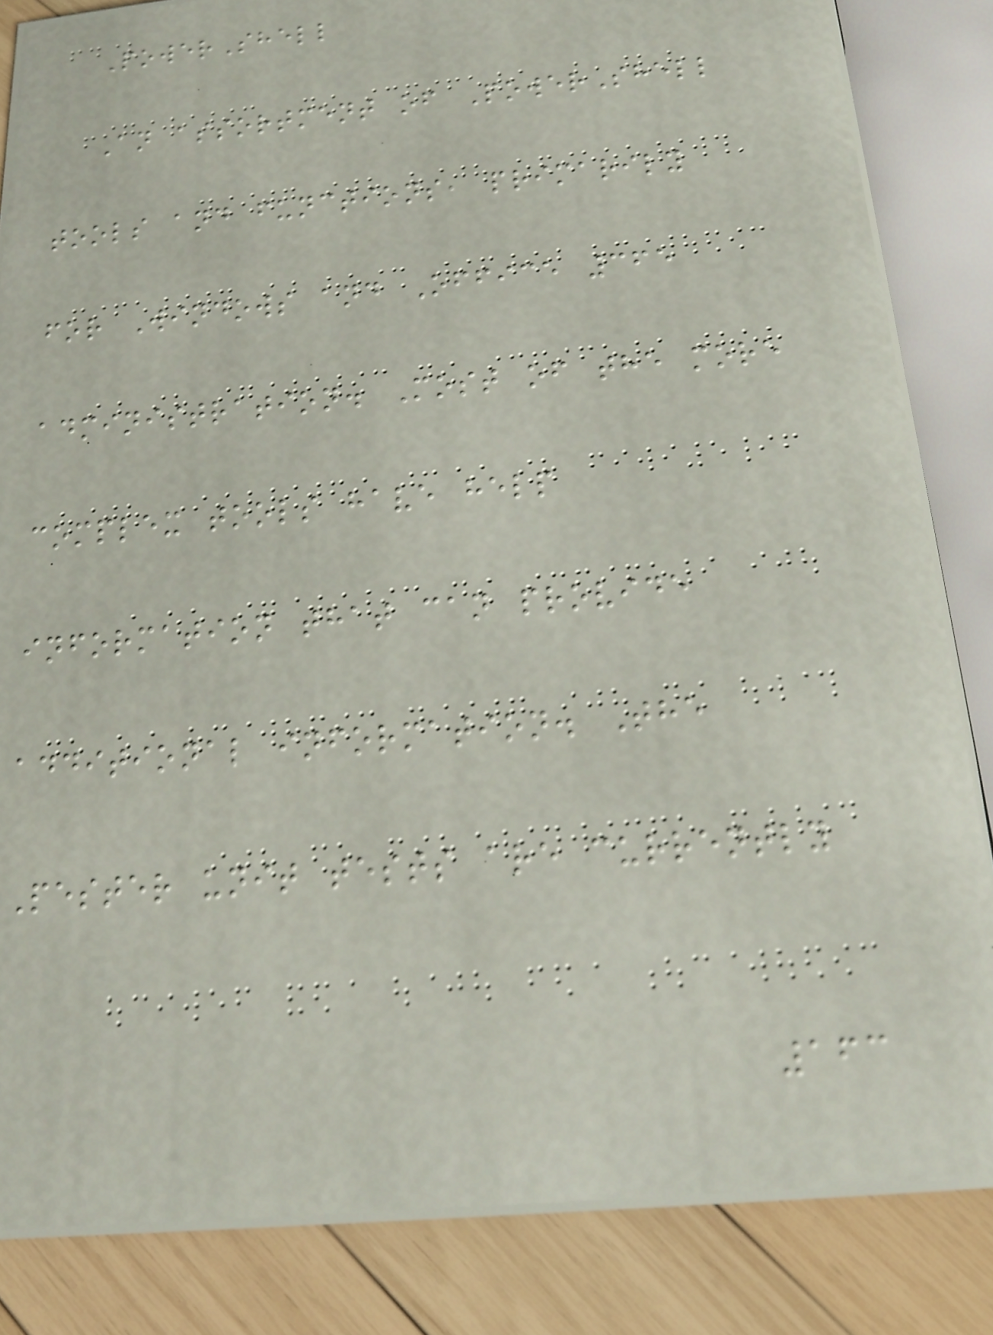PowerShell
An assortment of PowerShell
tools and functions, primarily
for Windows and Office 365
administration. Most of the more
complex tools have help
information that can provide
additional information. The
Pester unit tests are currently
163
